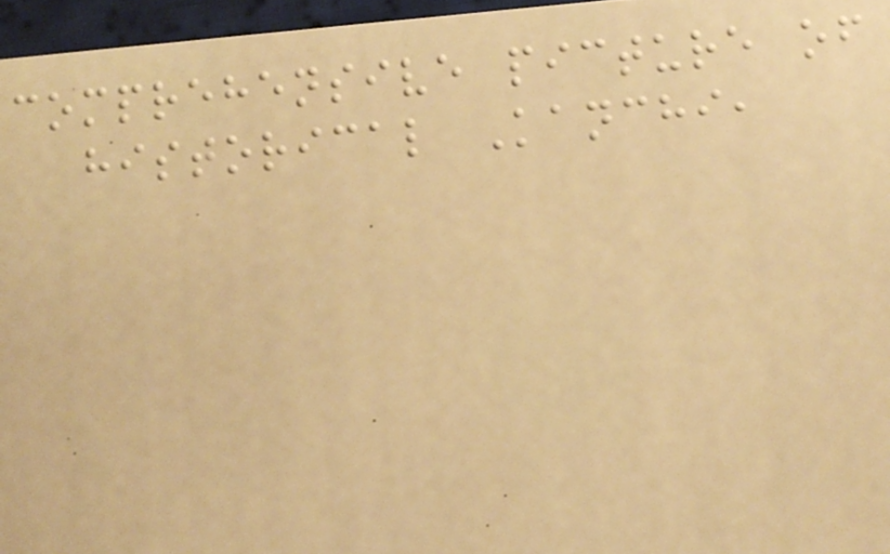comprehensive picture of
historical Kanchi,
